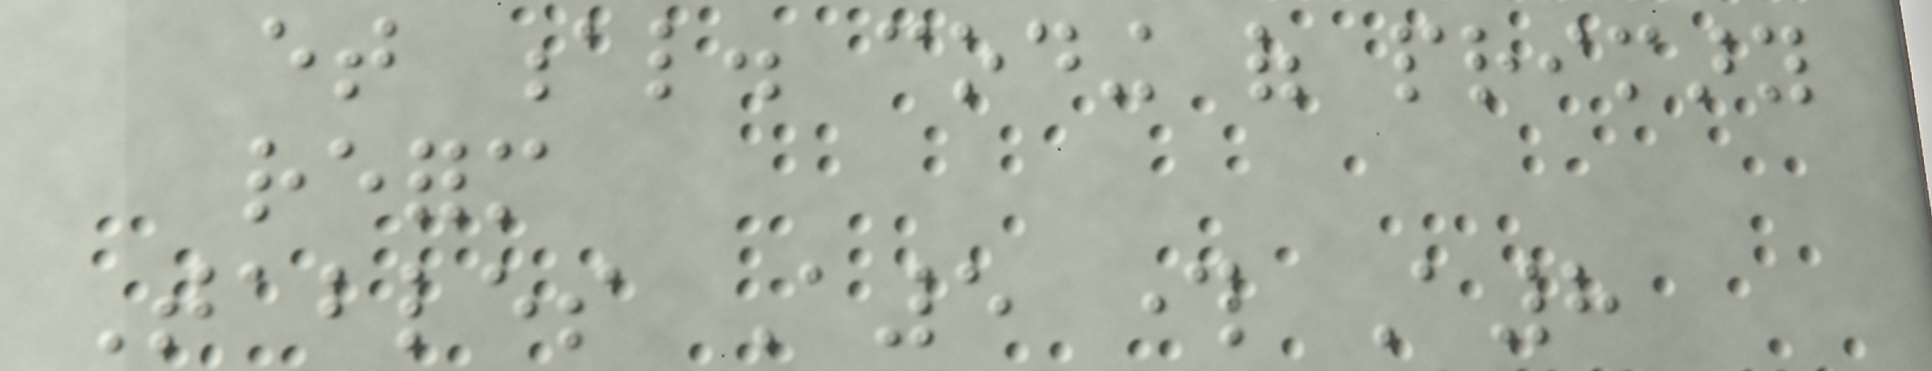et al. coding of primary
reform
Tables A5 through A8
